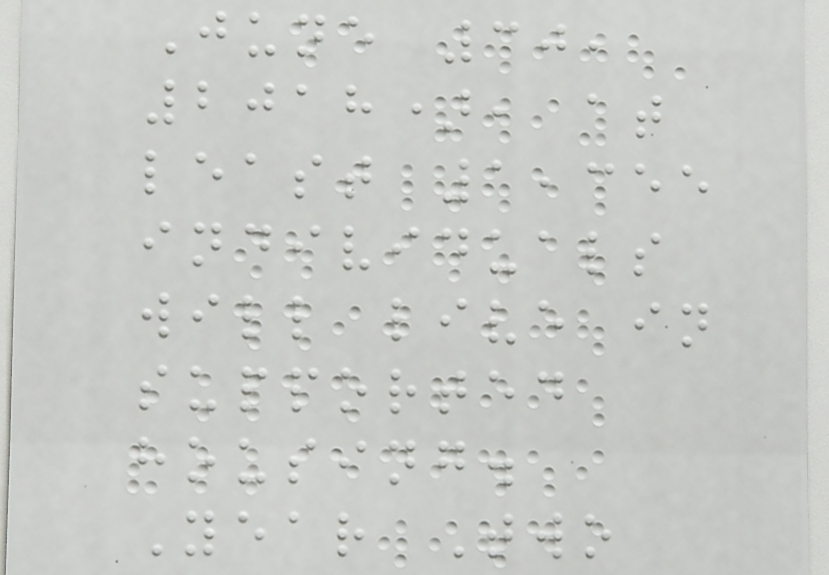June 30,
2018), at
least 1,355
individuals
will live in
supported
housing.
Year Two
